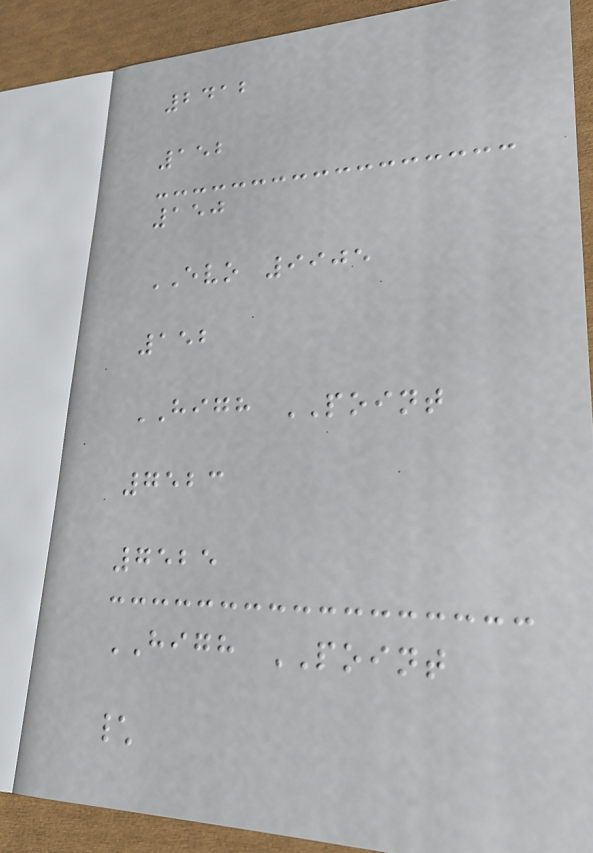2412
152
150
EVO 9905
152
HIGH POINT
7523
7525
HIGH POINT
\
